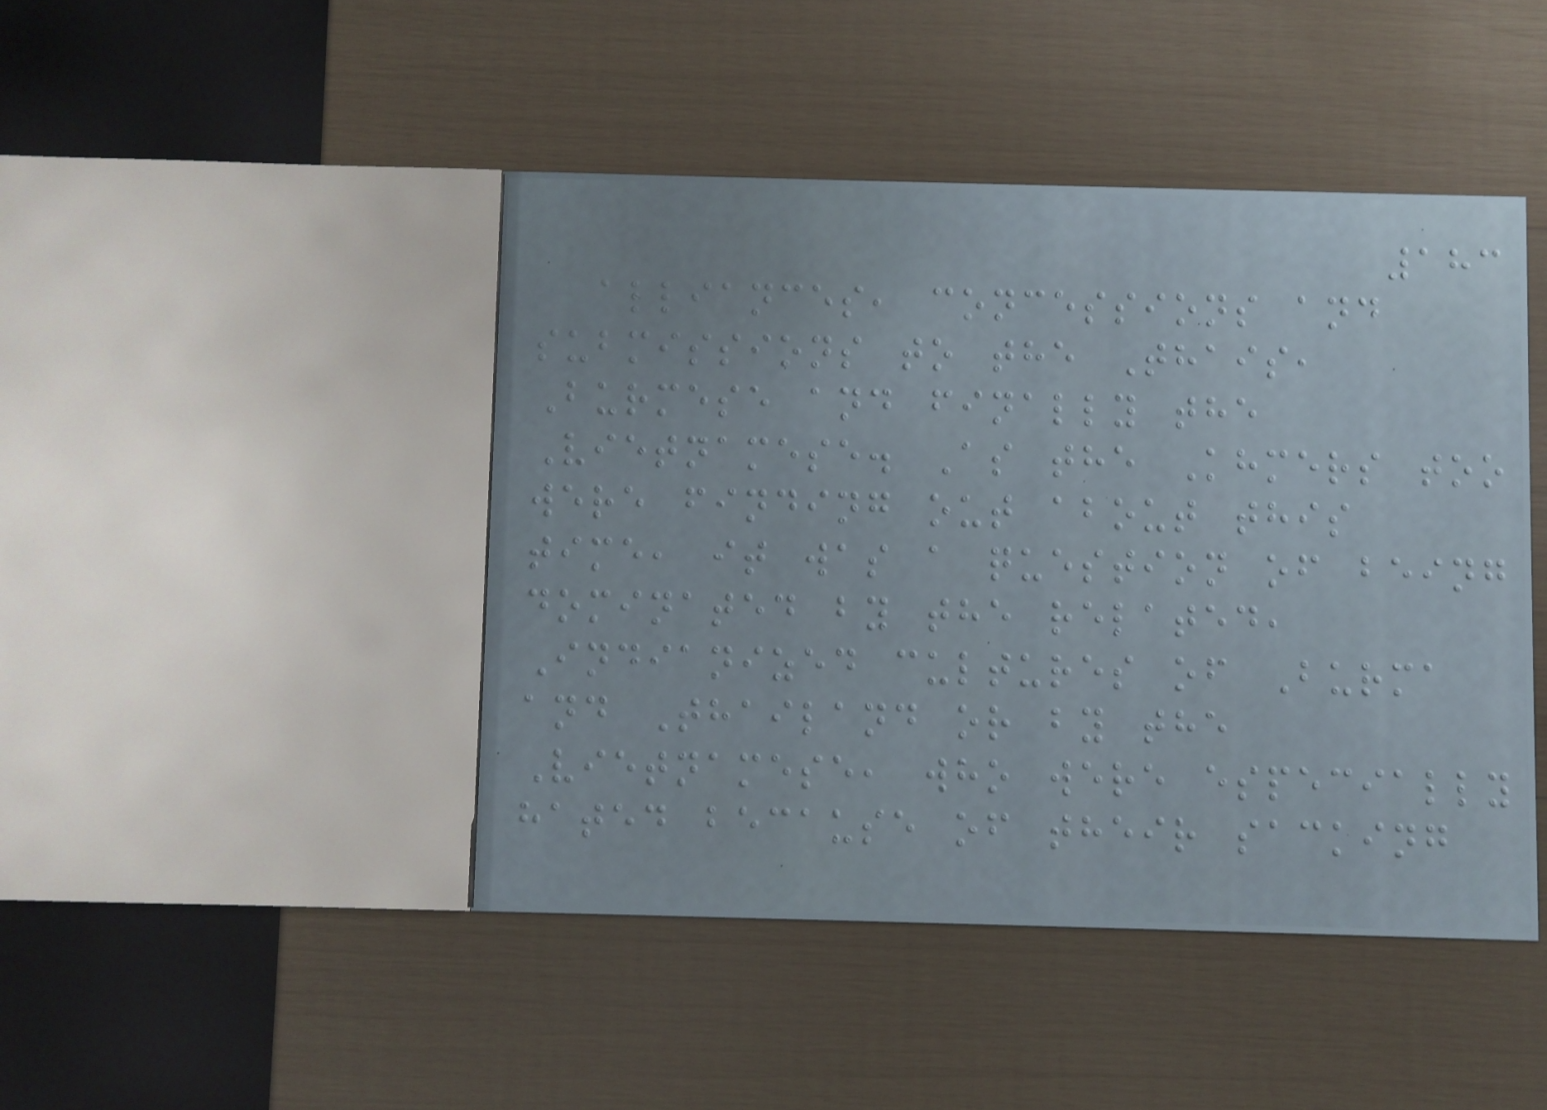183
alliances, concessions and
submissions to the Thais,
Burmese and finally the
Vietnamese. As the Khmers too
were finding out about this
time, it was a question of being
dominated by the related,
Indianized cultures of Burma
and Thailand or by the
Vietnamese, who were especially
hated because of their sacking
